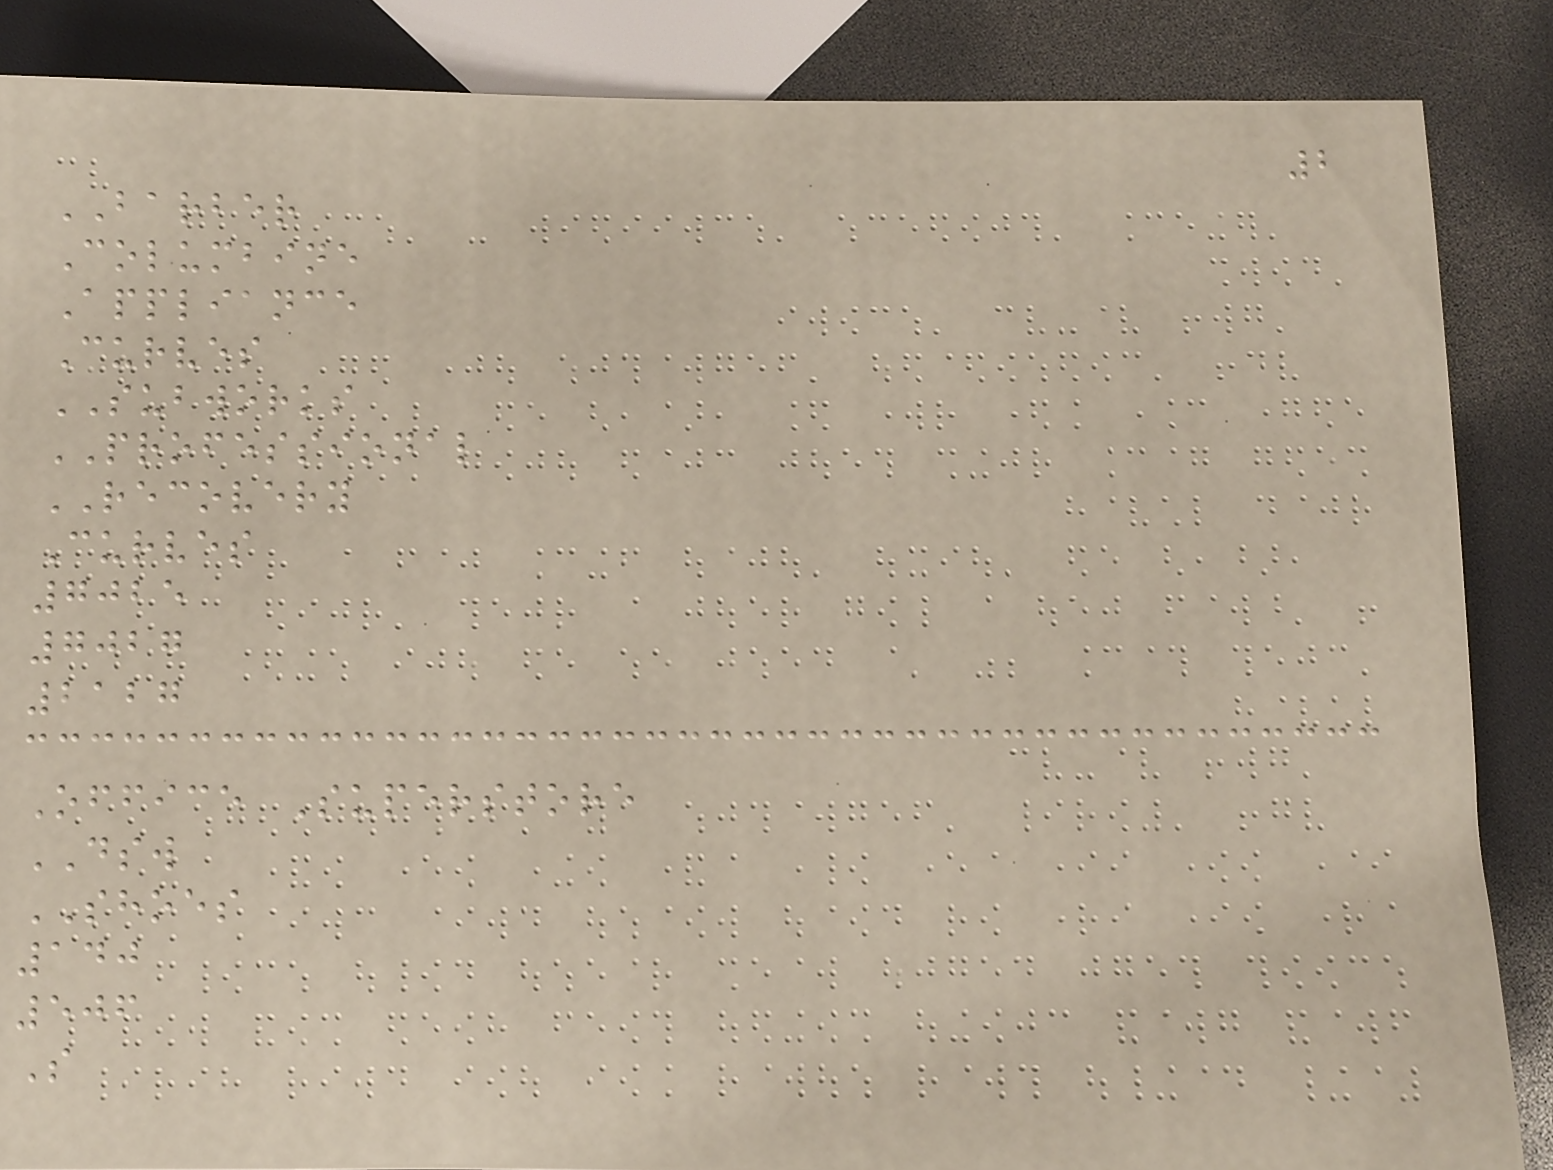2
BARBER
Columbine
Appliance
Curves
SUBWORKS
PROFESSIONAL
RECOVERY
Curves
7025
7027
2127
Office Superstore
DSW
SHOES
140
506
S
